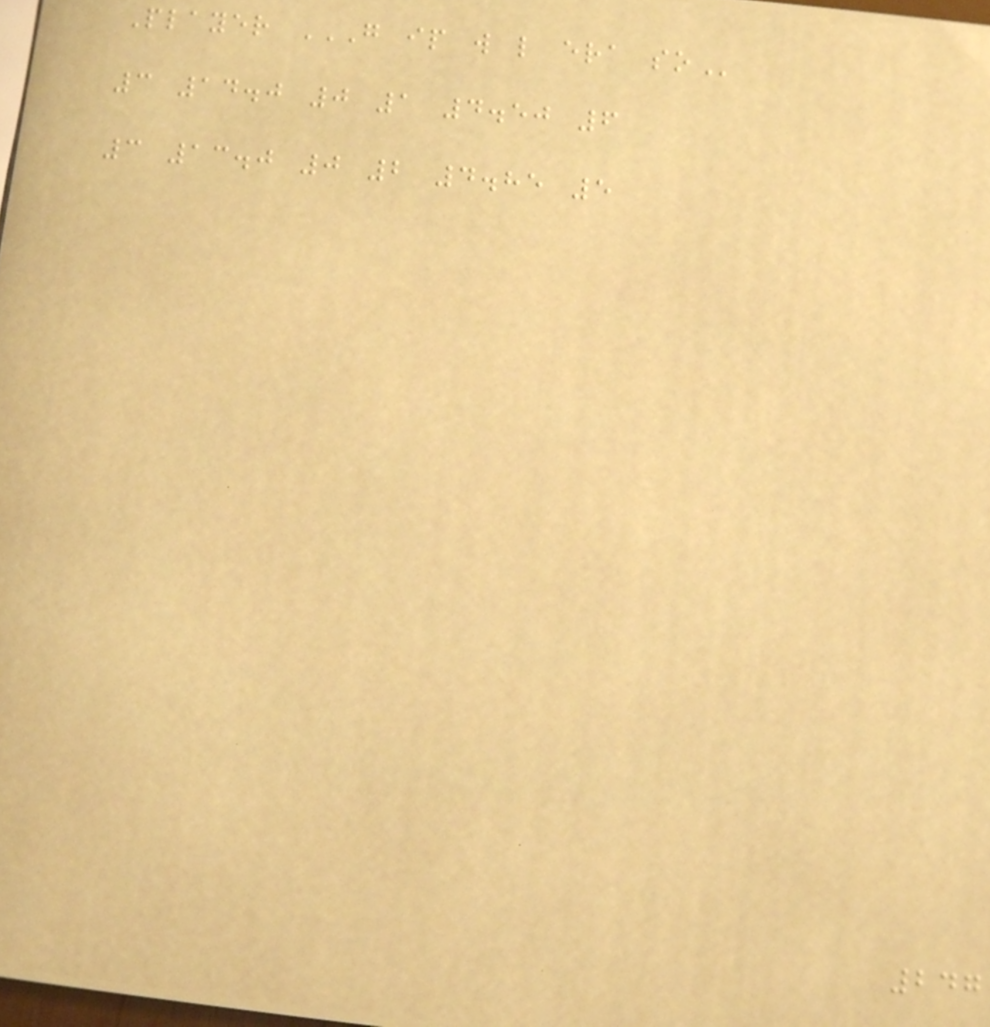Player G IP W L ERA SO
3 14.0 0 1 4.50 6
3 13.0 0 2 4.85 5
247
